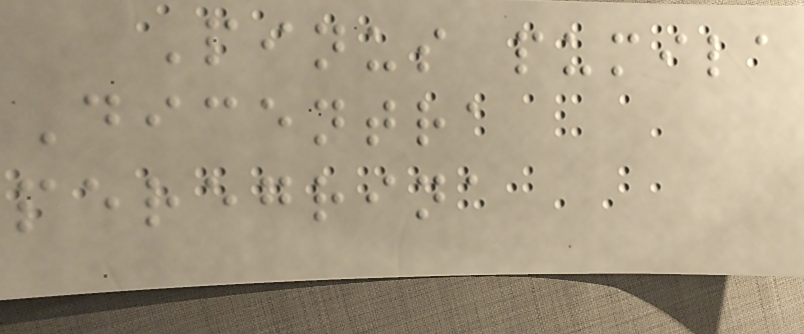Pinus pumila
Dicentra
peregrina
